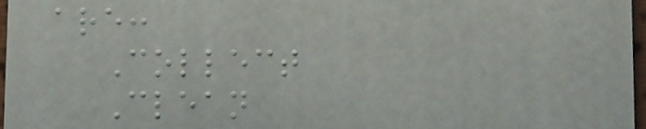are:
Collect
Clean
